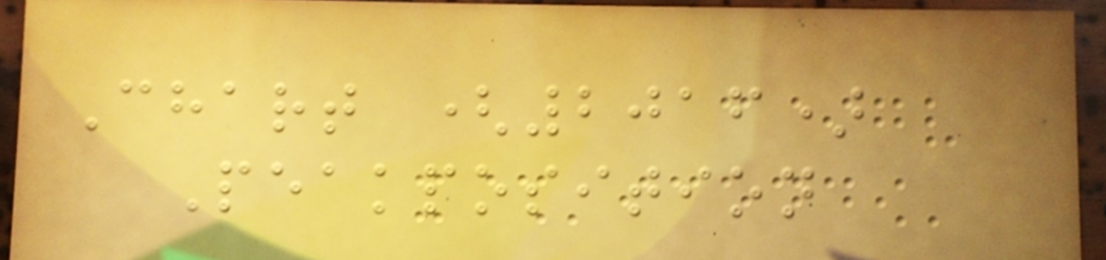Chart (2016)
Peakposition
